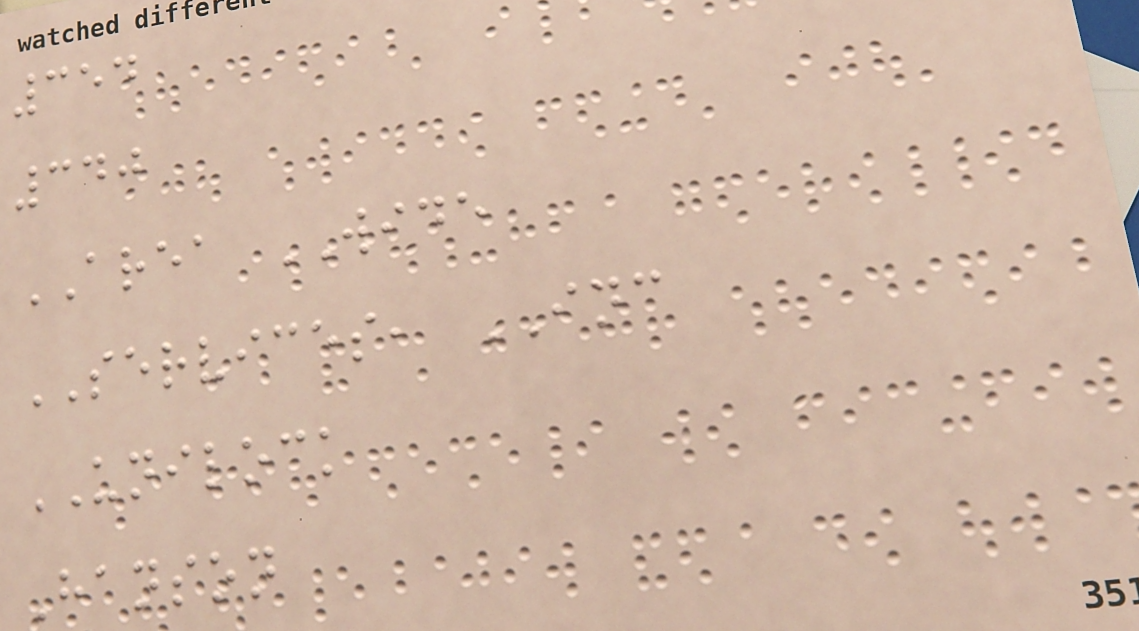354
340
AREA WIDE
SERVICES, INC
UNILOCK
Hanson
